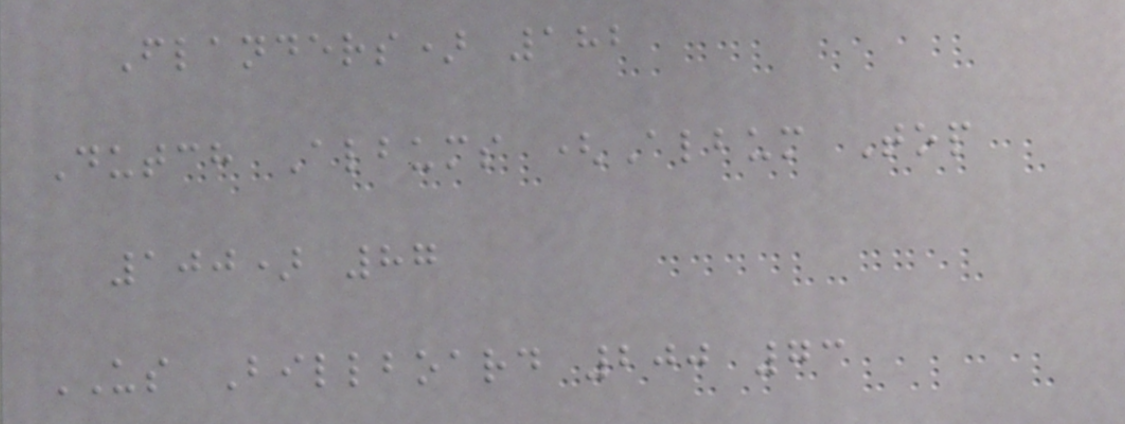Flanders) 182
Dutch Albums (Album Top
100) 87
US Billboard 200 73
